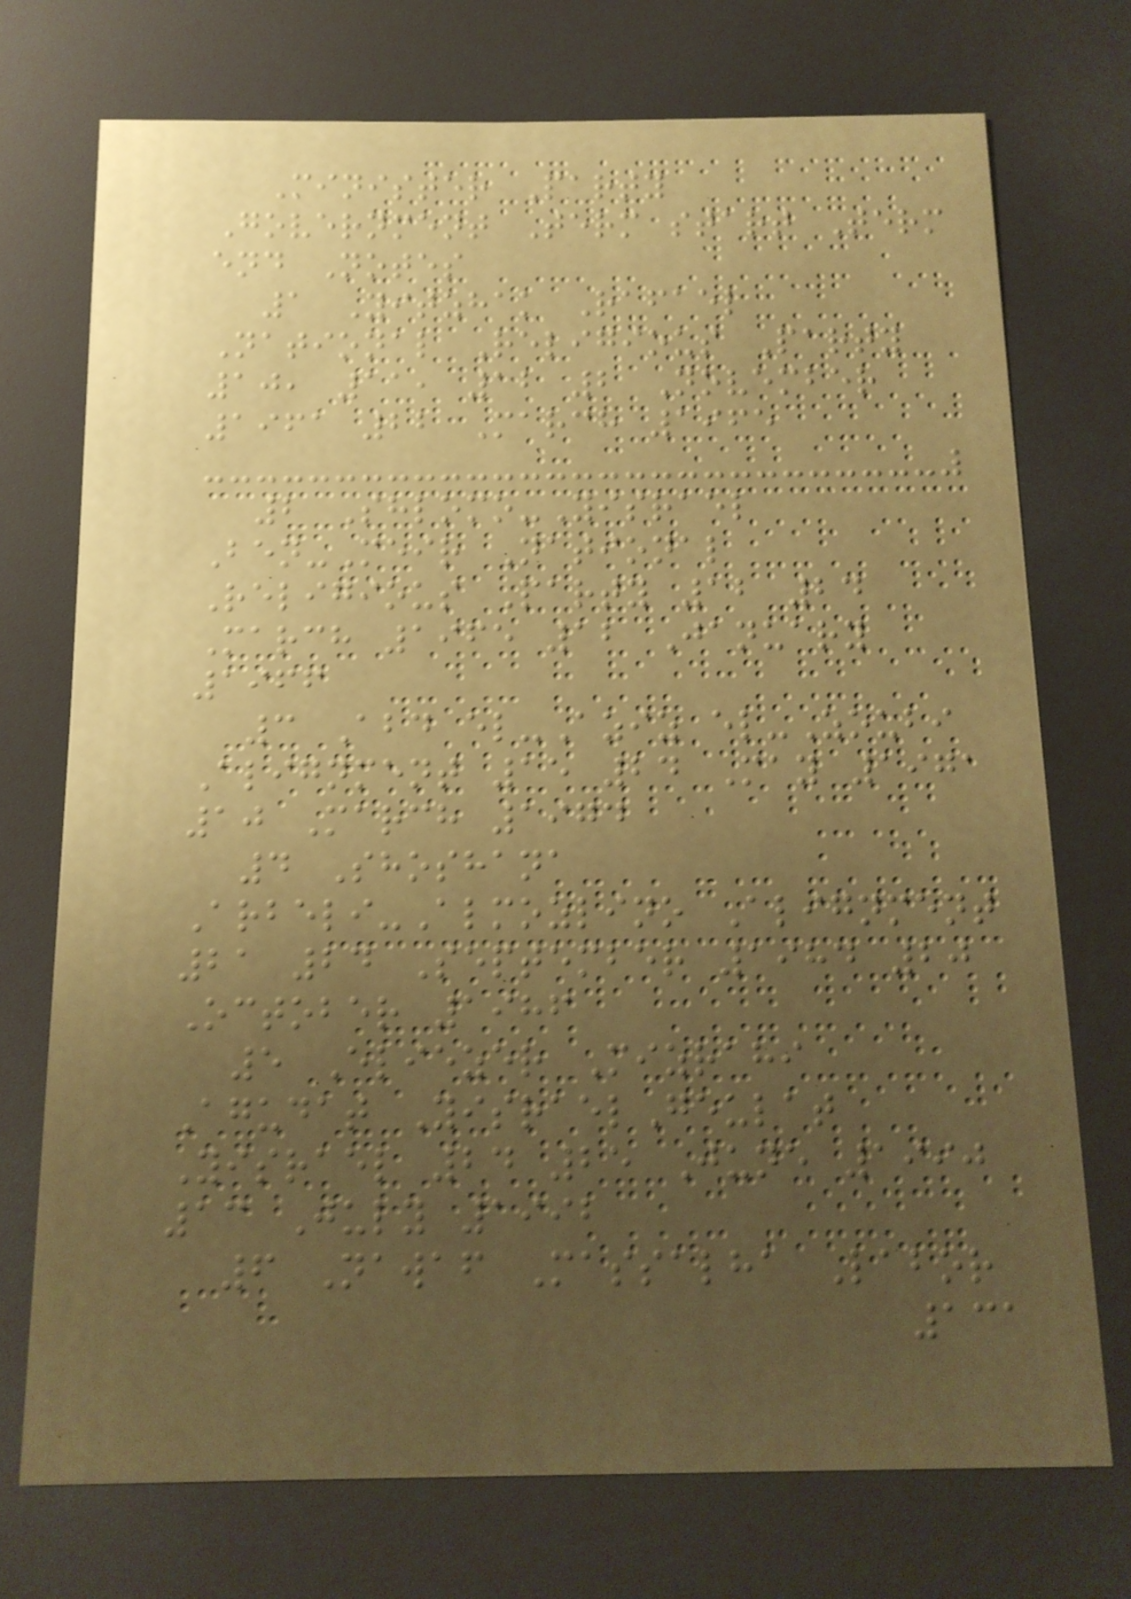Minister Party
Government Term start Term
end Notes
1 Yitzhak Rafael
National Religious Party
10, 11, 12 2 November
1961 22 March 1965
2 Shlomo-Yisrael
Ben-Meir National
Religious Party 12 24
March 1965 12 January
1966
3 Abd el-Aziz el-Zoubi
Alignment 15 24 May 1971
10 March 1974
4 Shoshana
Arbeli-Almozlino Alignment
21 24 September 1984 20
October 1986
5 Eliezer Mizrahi
Agudat YisraelGeulat
Yisrael 24 25 June 1990
13 July 1992
6 Nawaf Massalha Labor
131
